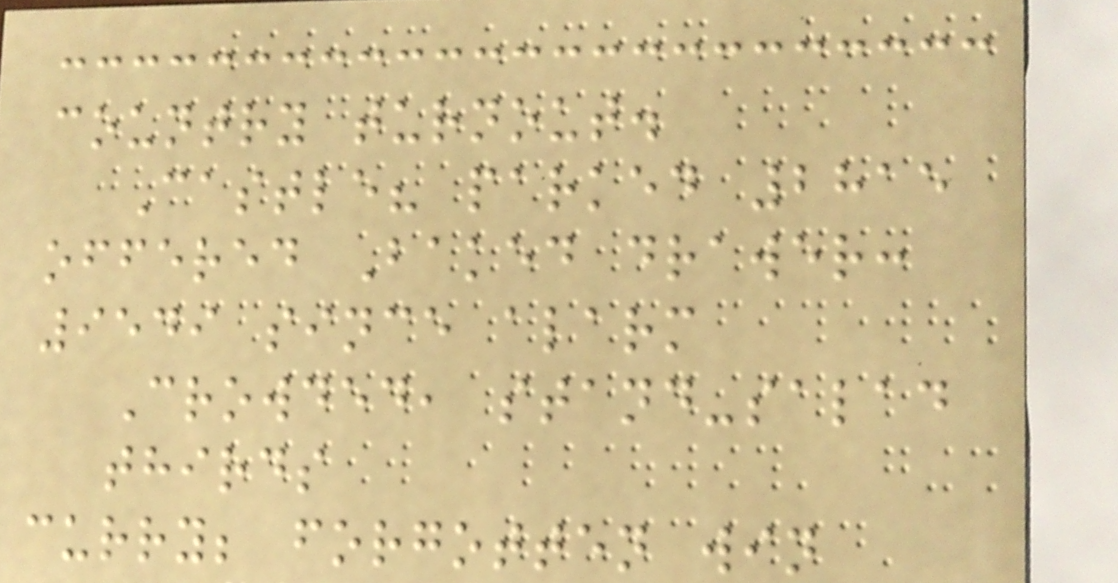country turnout.
Castle? parked 2815
offered Baked drawer:
9549 since alarm
Crowded, stand-salad
thirds
curry; forgotten win
